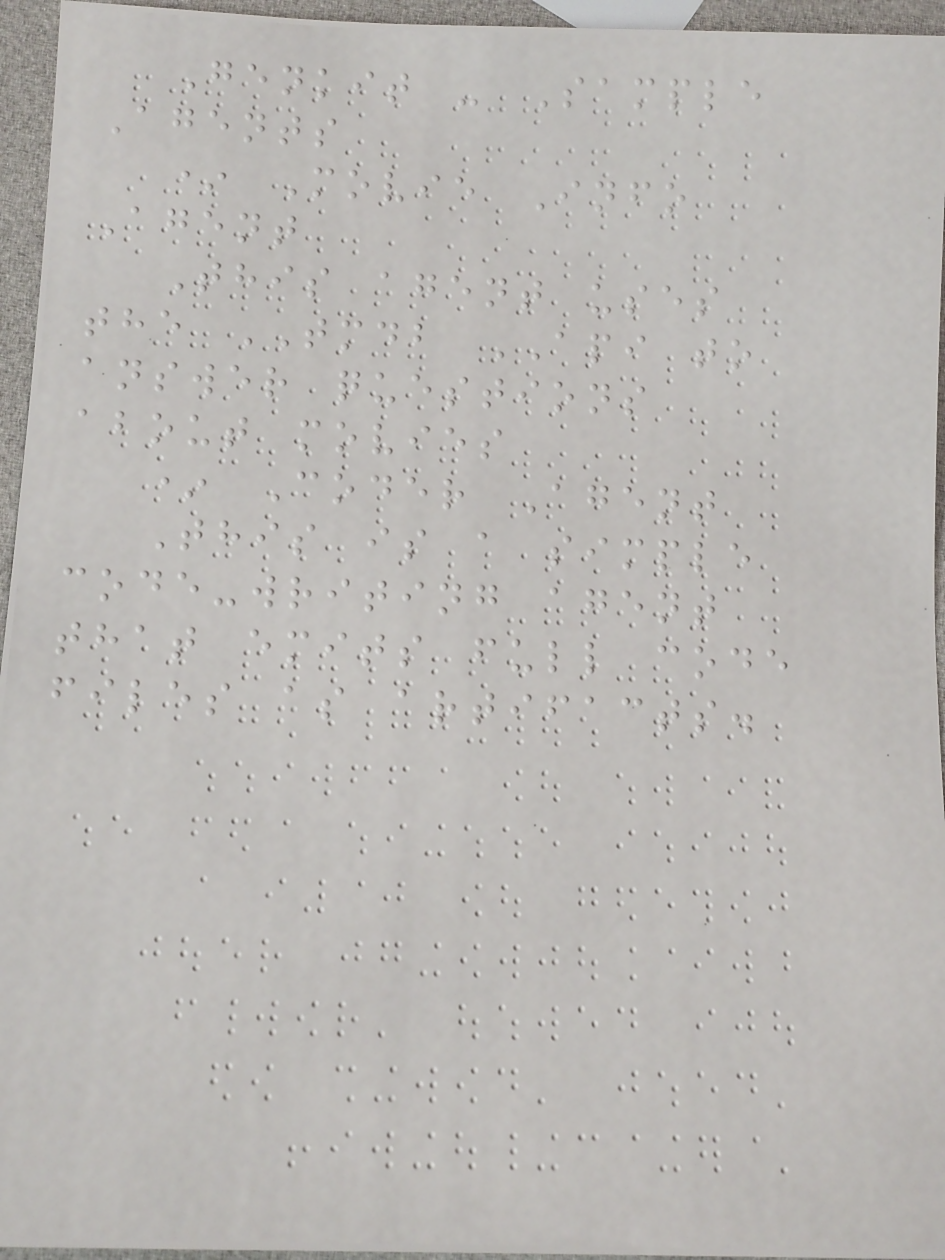Genkit - Sample
Agents
* Movie Info
Agent
This agent uses
the TMDB API to
answer questions
about movies
* Coder Agent
This is a simple
code-writing agent
that emits full code
files as artifacts.
